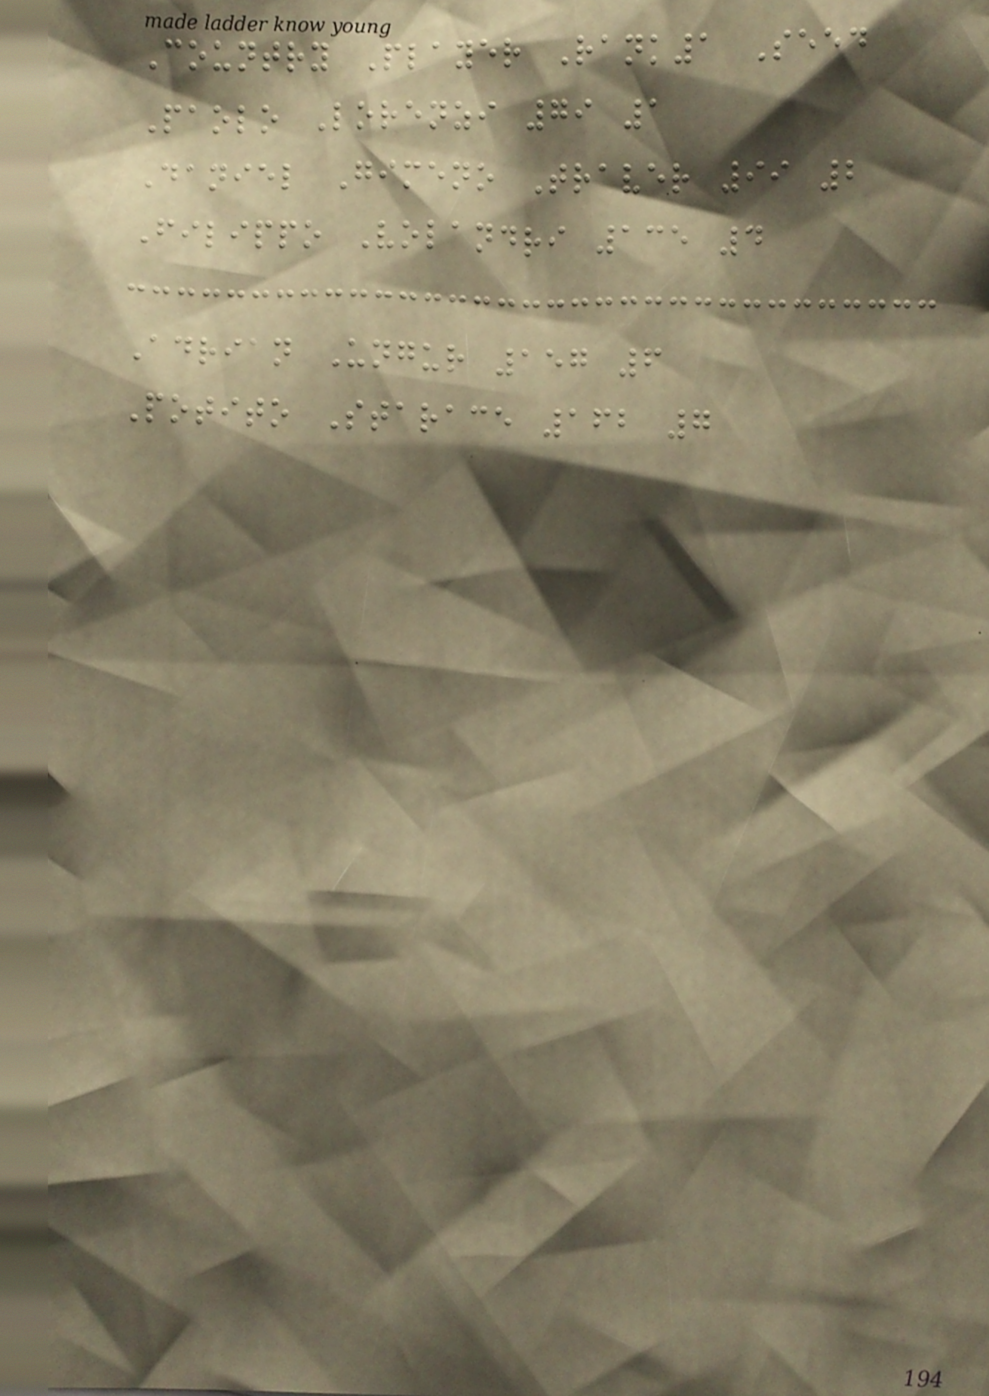Country Player Rank1 Seed
Paolo Lorenzi 79 1
Daniel Gimeno Traver 99 2
Filippo Volandri 135 4
Adrian Ungur 157 6
Potito Starace 162 7
